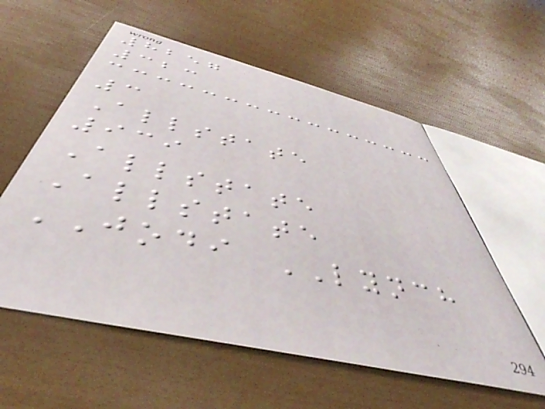8257
323
3
Allstate
939
Allstate
Allstate
JODI LYNCH
